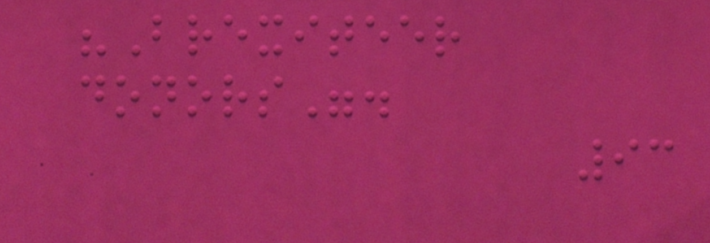"Brexiteer
donors".
93
